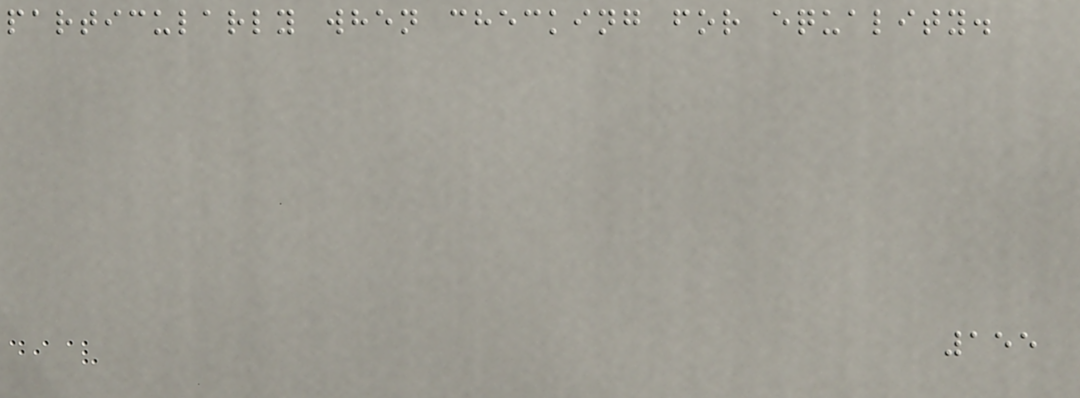particularly when checking for equality.
155
